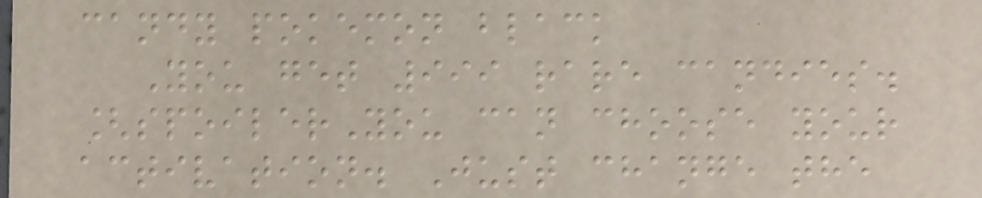candy pokemon black
You get 999 rare candies.
[spoilerYou can choose your
activation. Just change the
